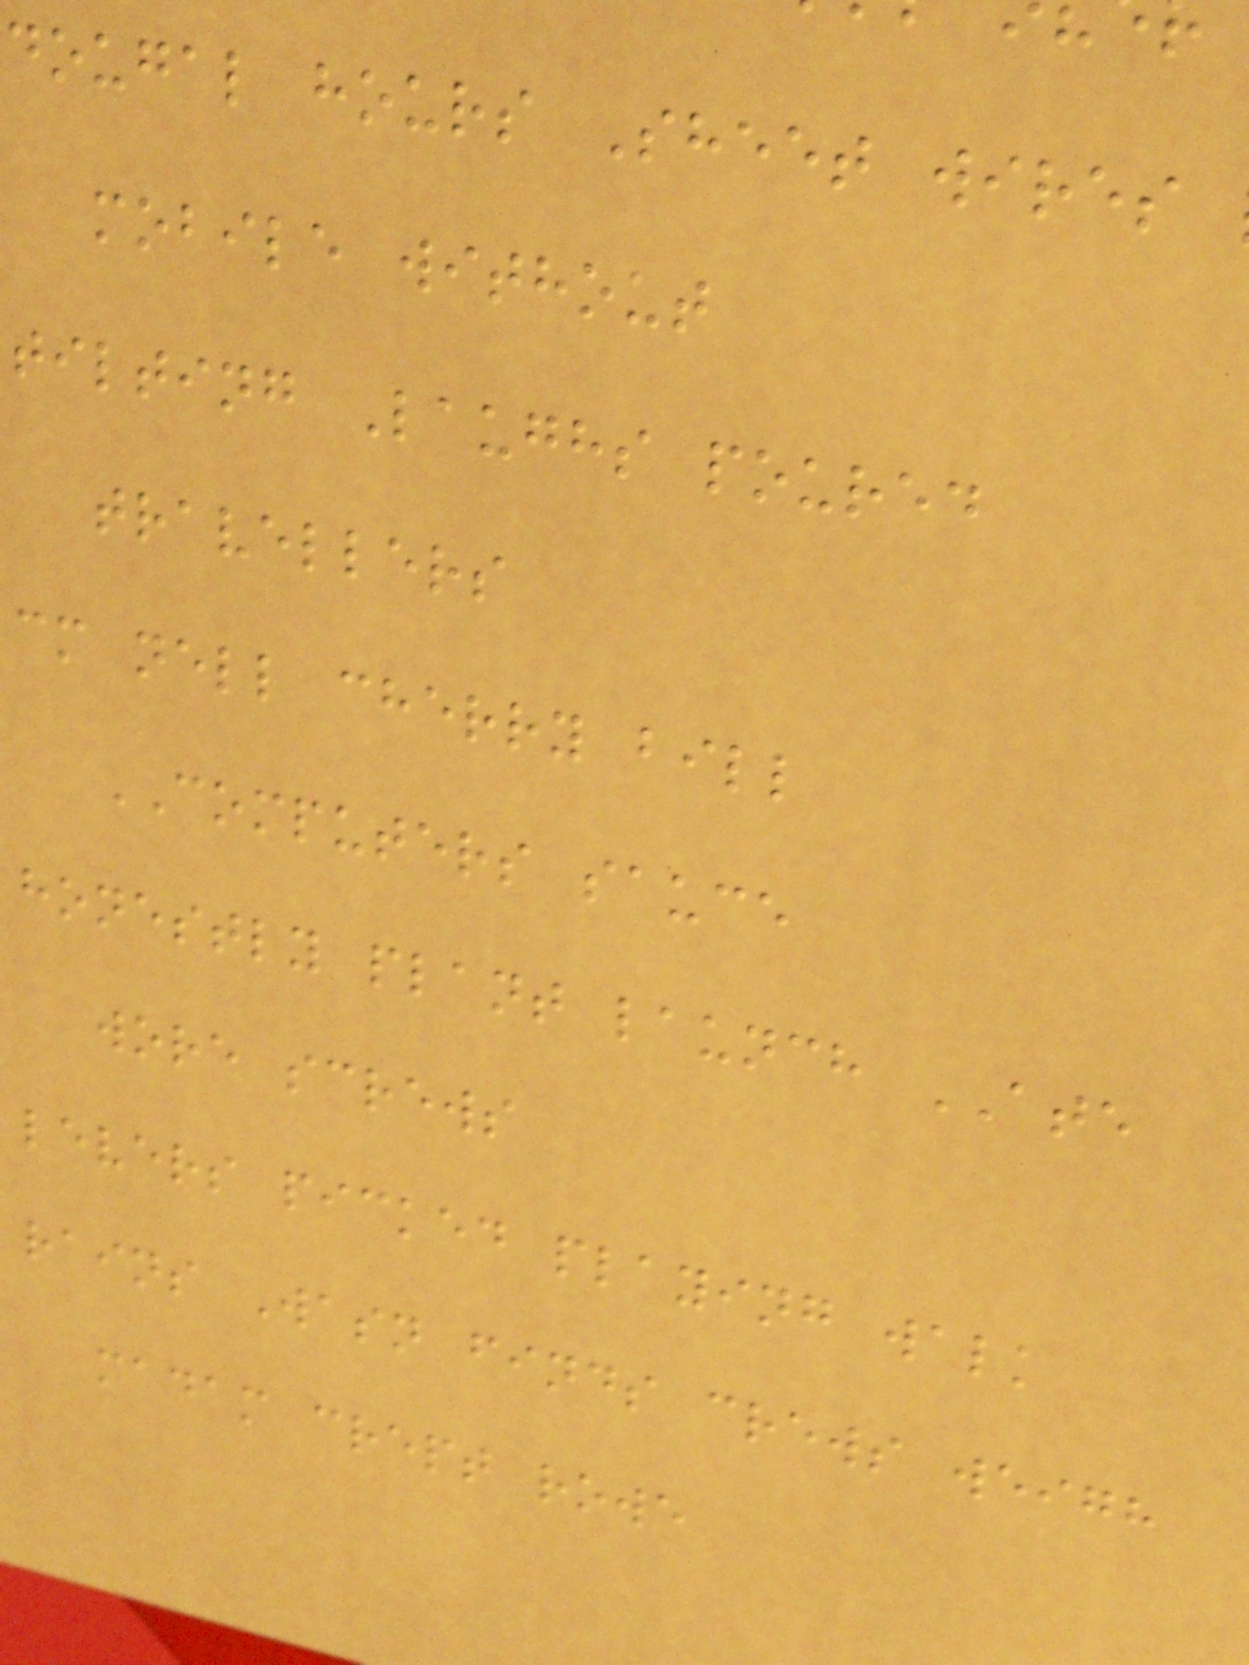dougal hours Sheet wires
mobile without
tilting Laughs poured
travellers
cm nell cherry bill
COMPUTERS sauce
honestly plant launch ATE
wore screws
levers picked playing walk
rains Wasn finds crews weigh
madam crept rowe
